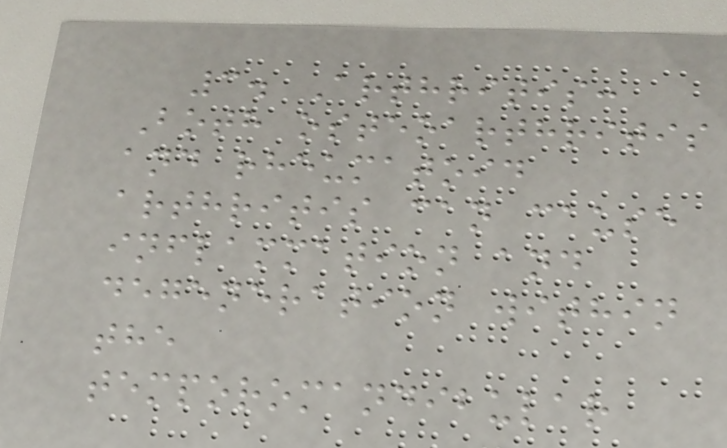3. Arthritis:
Both osteoarthritis
and rheumatoid
arthritis can cause
inflammation and
degeneration within
the
temporomandibular
